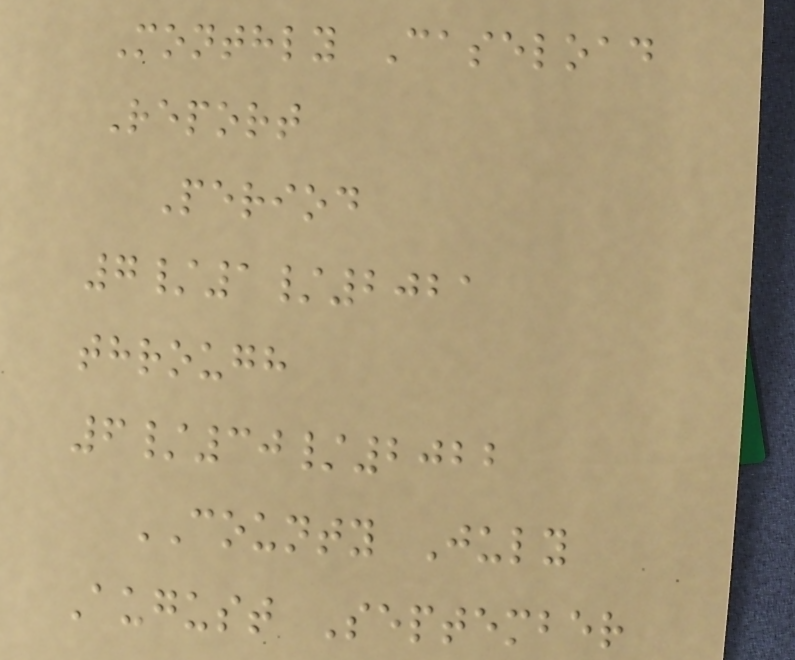Monthly Caseload
Report
Period
7/1/2021
through
6/30/2022
COUNTY July
August September
